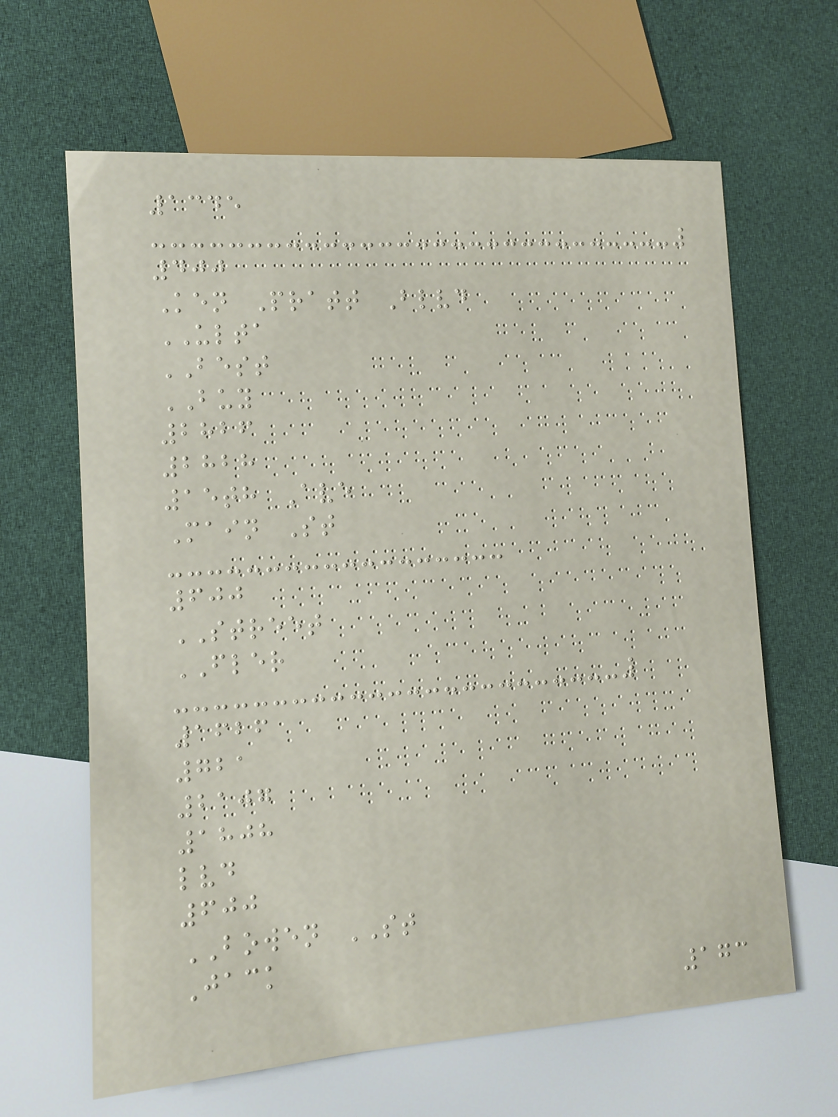1345
400
Ken Pratt Blvd
ULTA
BEST
BUY
2826
2828
15th Ave
Main St
600
STREET
FLER
1626
721
2107
1808
lvd
600
BOWEN ST
Jack
173
